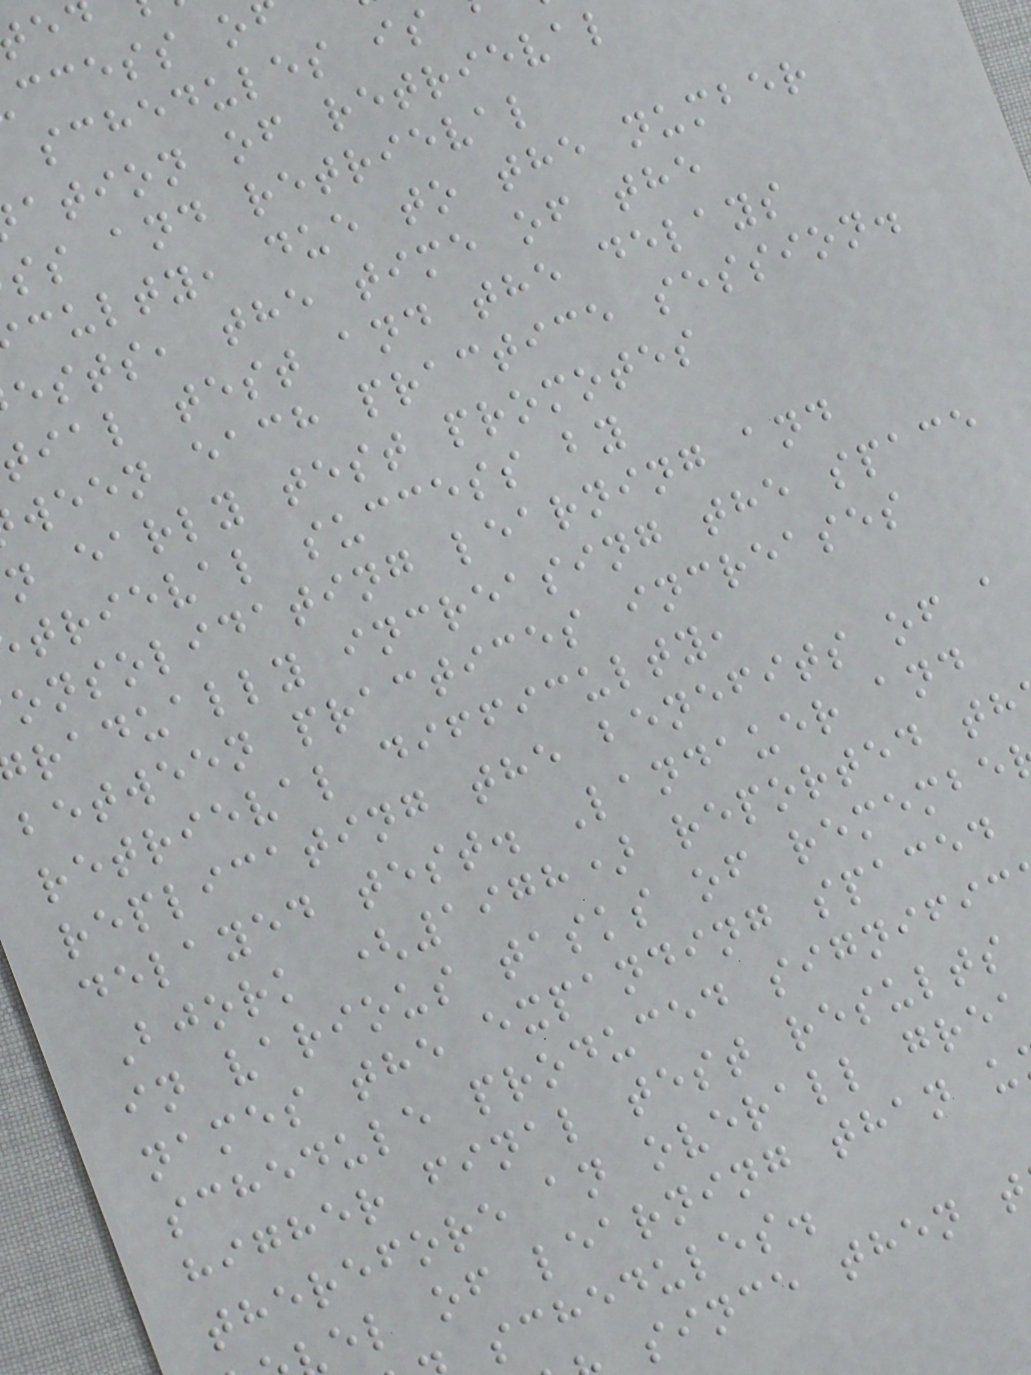ccess o
schedules is
ation of retrieval
ss and retrieval
culty, due to the number
ests, the time of the
ial test and the delays
ween each practice session.
n early test promotes
trieval success by
onsolidating learning and
radually increasing the space
between practices increases
retrieval difficulty,
replicating the benefits of a
delayed test. Landauer and
Bjork (1978) reported th
in various tasks of remembe
names the expanding spaced
schedule produced signific
higher final test results
therefore an overall grea
el of learning than u
schedules.
since then t
